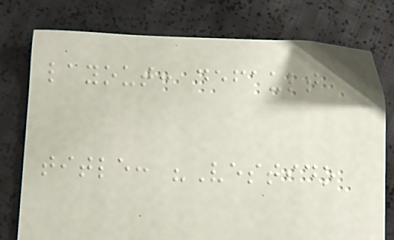layout: default
title: "Vestido
